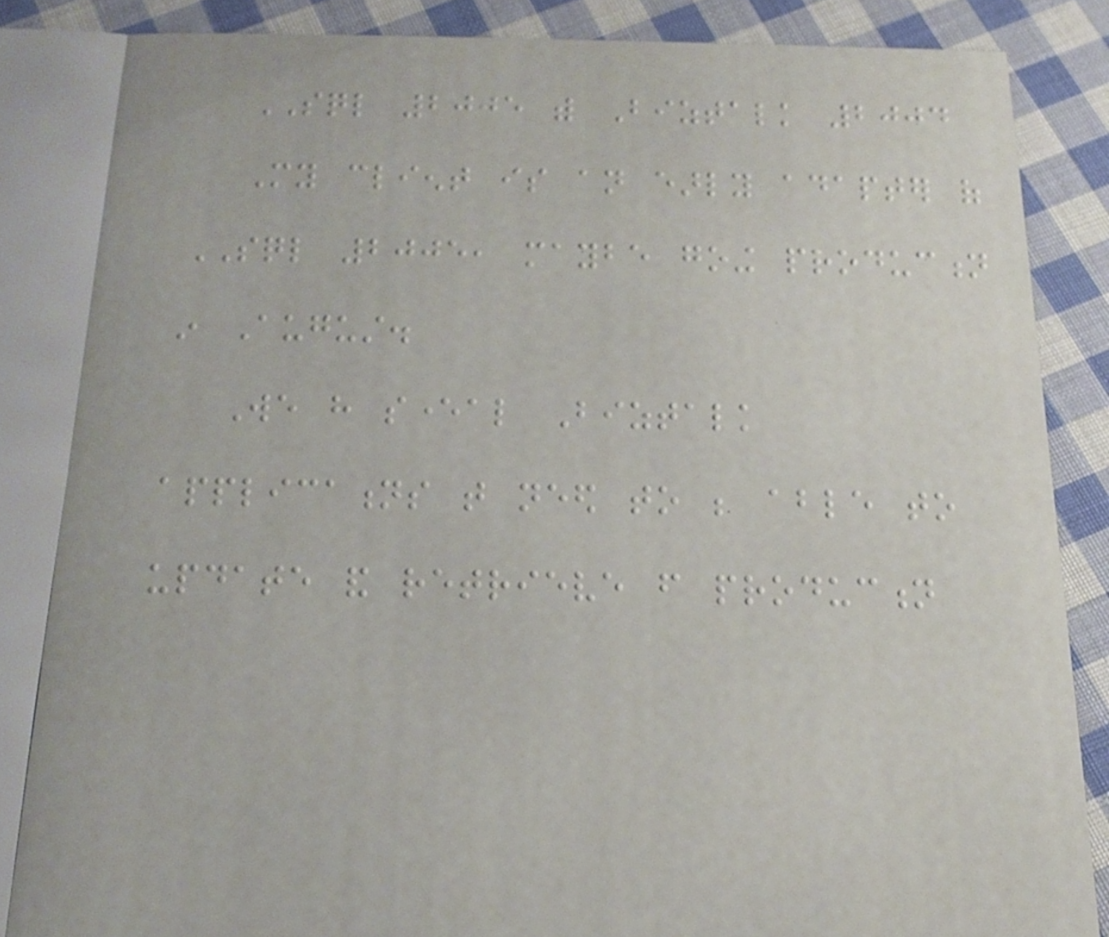SQL 2005 with Biztalk 2004
My client is an early adapter of
SQL 2005, maybe going production
in August.
We have several Biztalk
applications that need to be able to
update and retrieve from production
